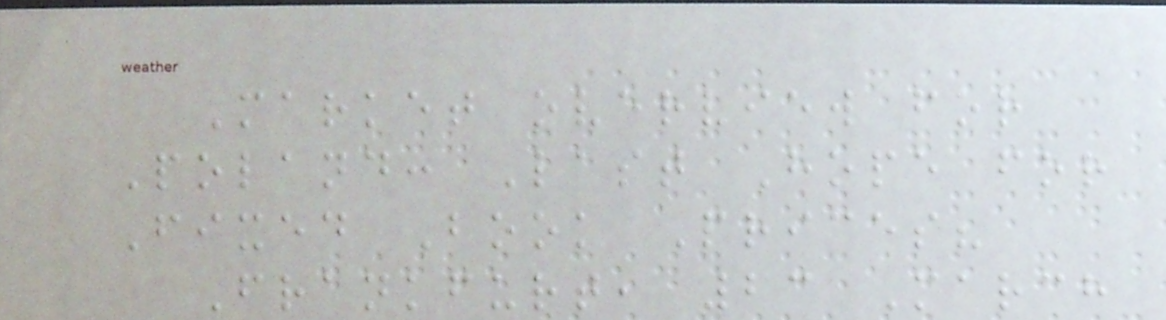Market overview for
Poland: Last Hope for
Fixed Book Prices?
Frankfurt, 23 March
